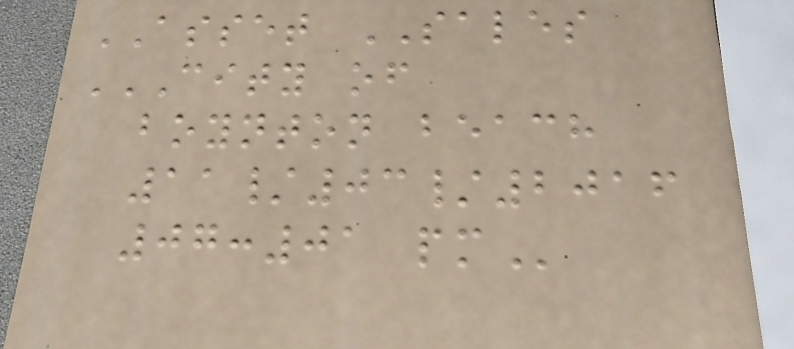ASSET SALES
CITY OF
BOYNTON BEACH
11/03/2016
07:01 PM
